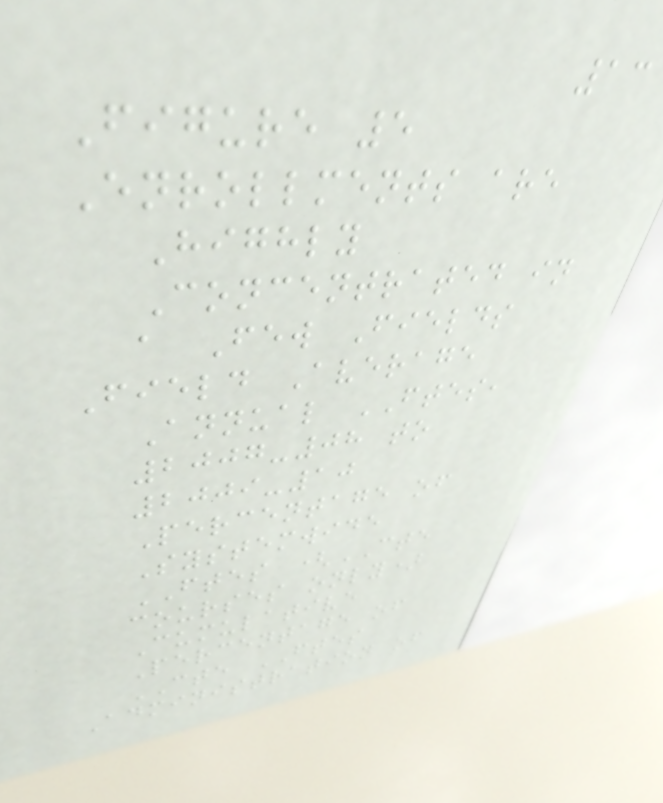13
Figure 5
Enrollments are
Highly
Concentrated in
a Few Fields
Field Average
Annual FTES,
2007-08 to
2009-10
Percentage of
Systemwide
FTES (CTE
courses only)
Cumulative
Percentage of
CTE FTES
Administration of
